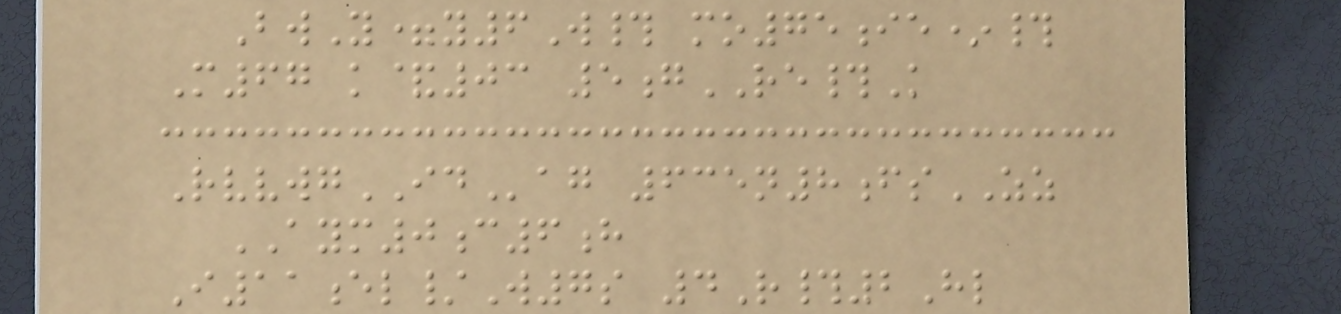BwY=y6W# mo75ie*#
M67 k&03 5gRE#K
RvvwgIDag 635n8fsZZ
AYM0c6h
I11el/W7s 4R#2Hl
